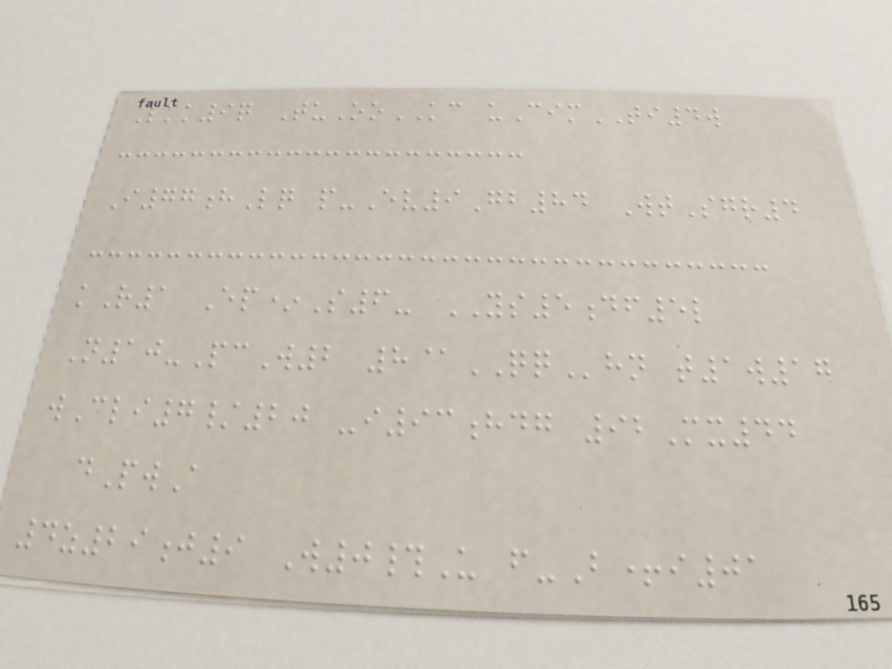Lkk9q TuOoKC uCimTI4w
I77hLq p-Ev9Gb84 WtSgr4
kR1 Ep*S6- YS5df5l
N10-PcW2 8@QQhn t1w17
wCli7/20 -i93hdg 92Mx44
dPwA
4z29j9 W0#U f-B+i01
